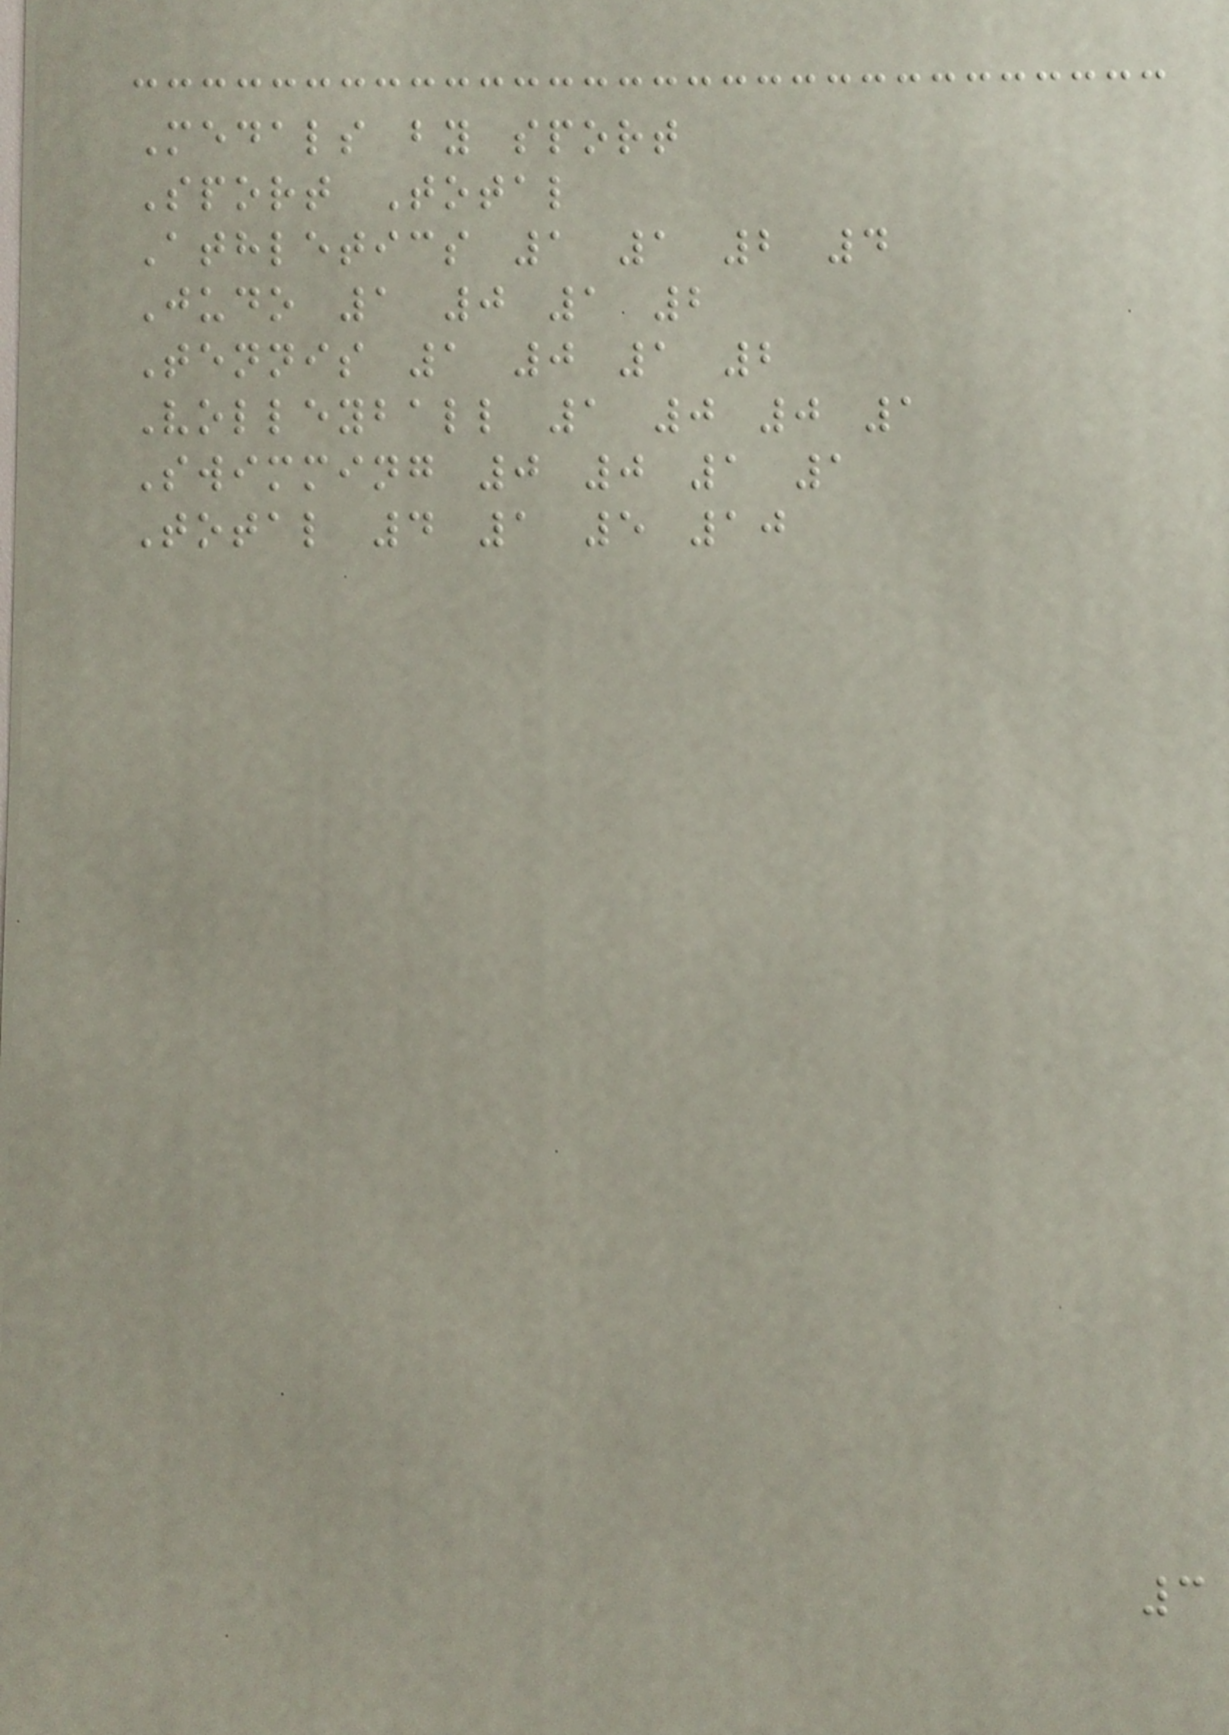Medals by sport
Sport Total
Athletics 1 1 2 4
Judo 1 0 1 2
Tennis 1 0 1 2
Volleyball 1 0 0 1
Swimming 0 0 1 1
Total 4 1 5 10
3
